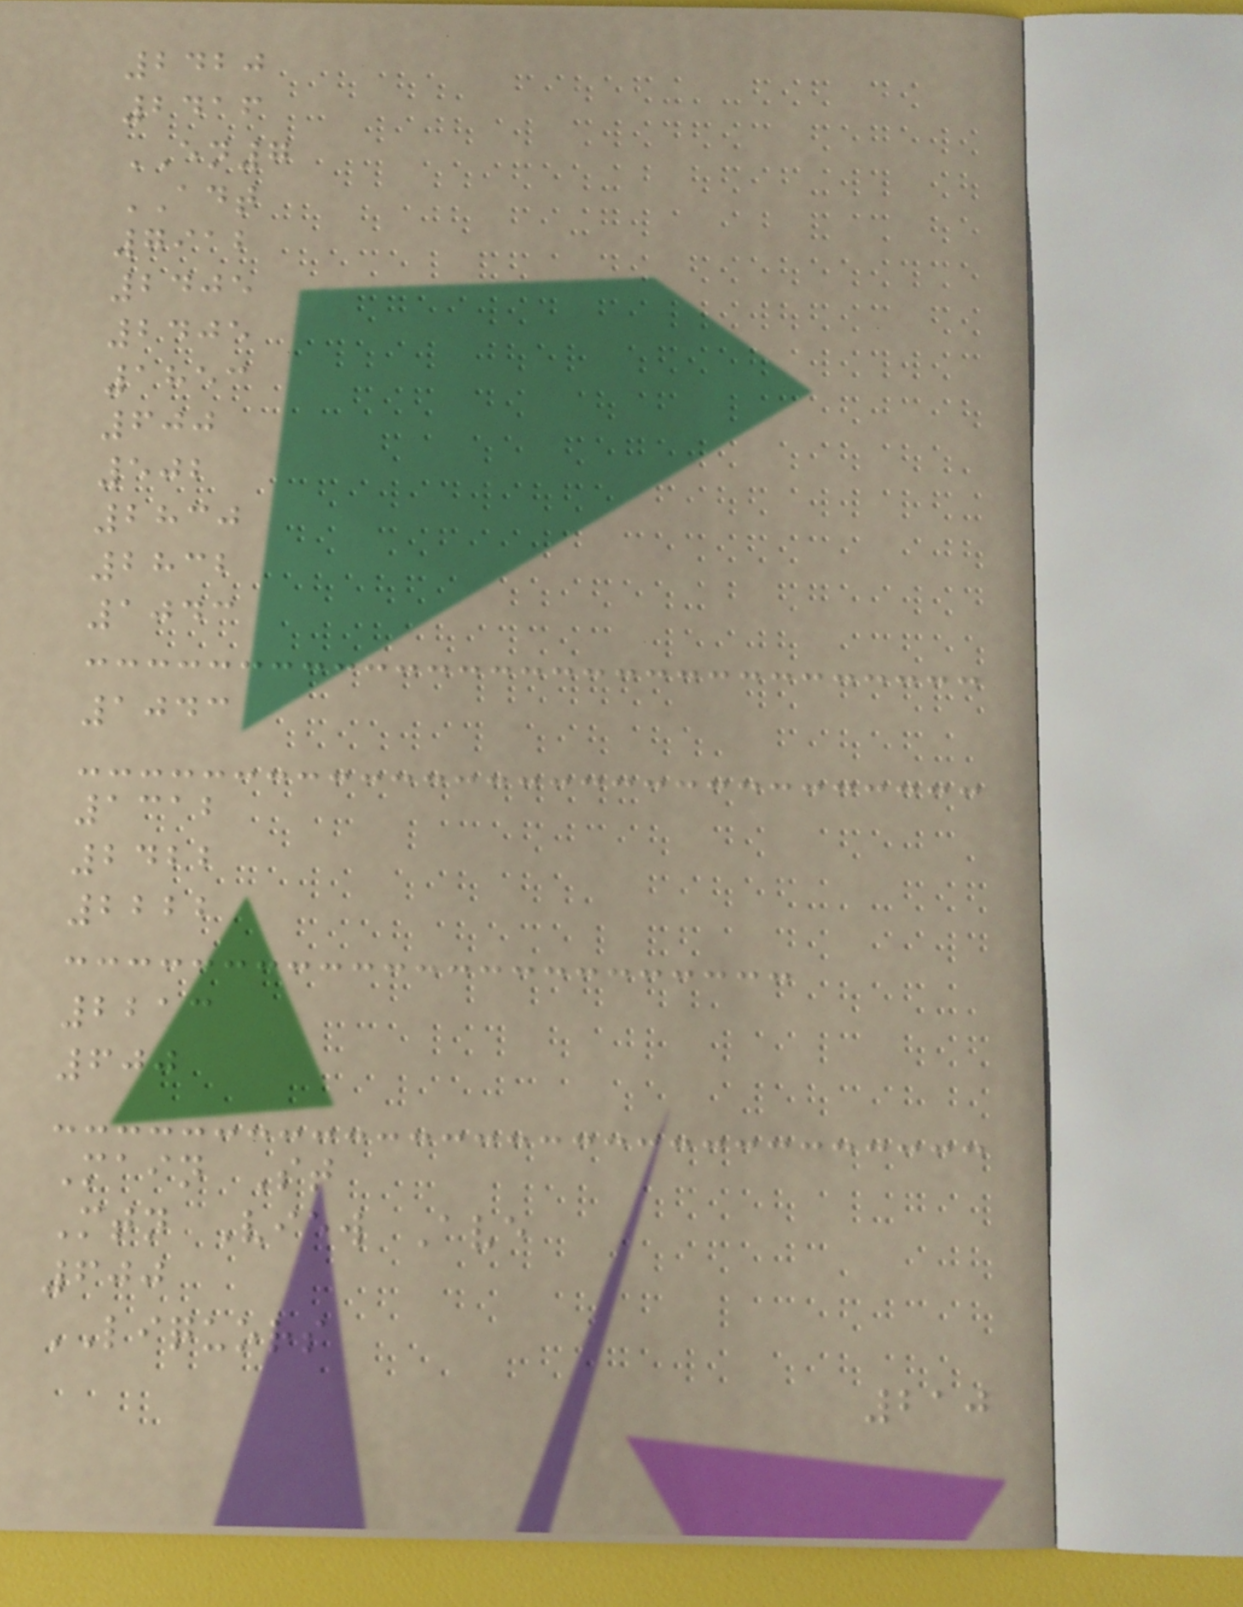2420
2416
EN7
ADT
7912
2405
2405
1853
600
502
2830
2832
1043
1043
1312
2422
2222
2213
600
Main St
Mtn View Ave
600
LIQUORS
210
